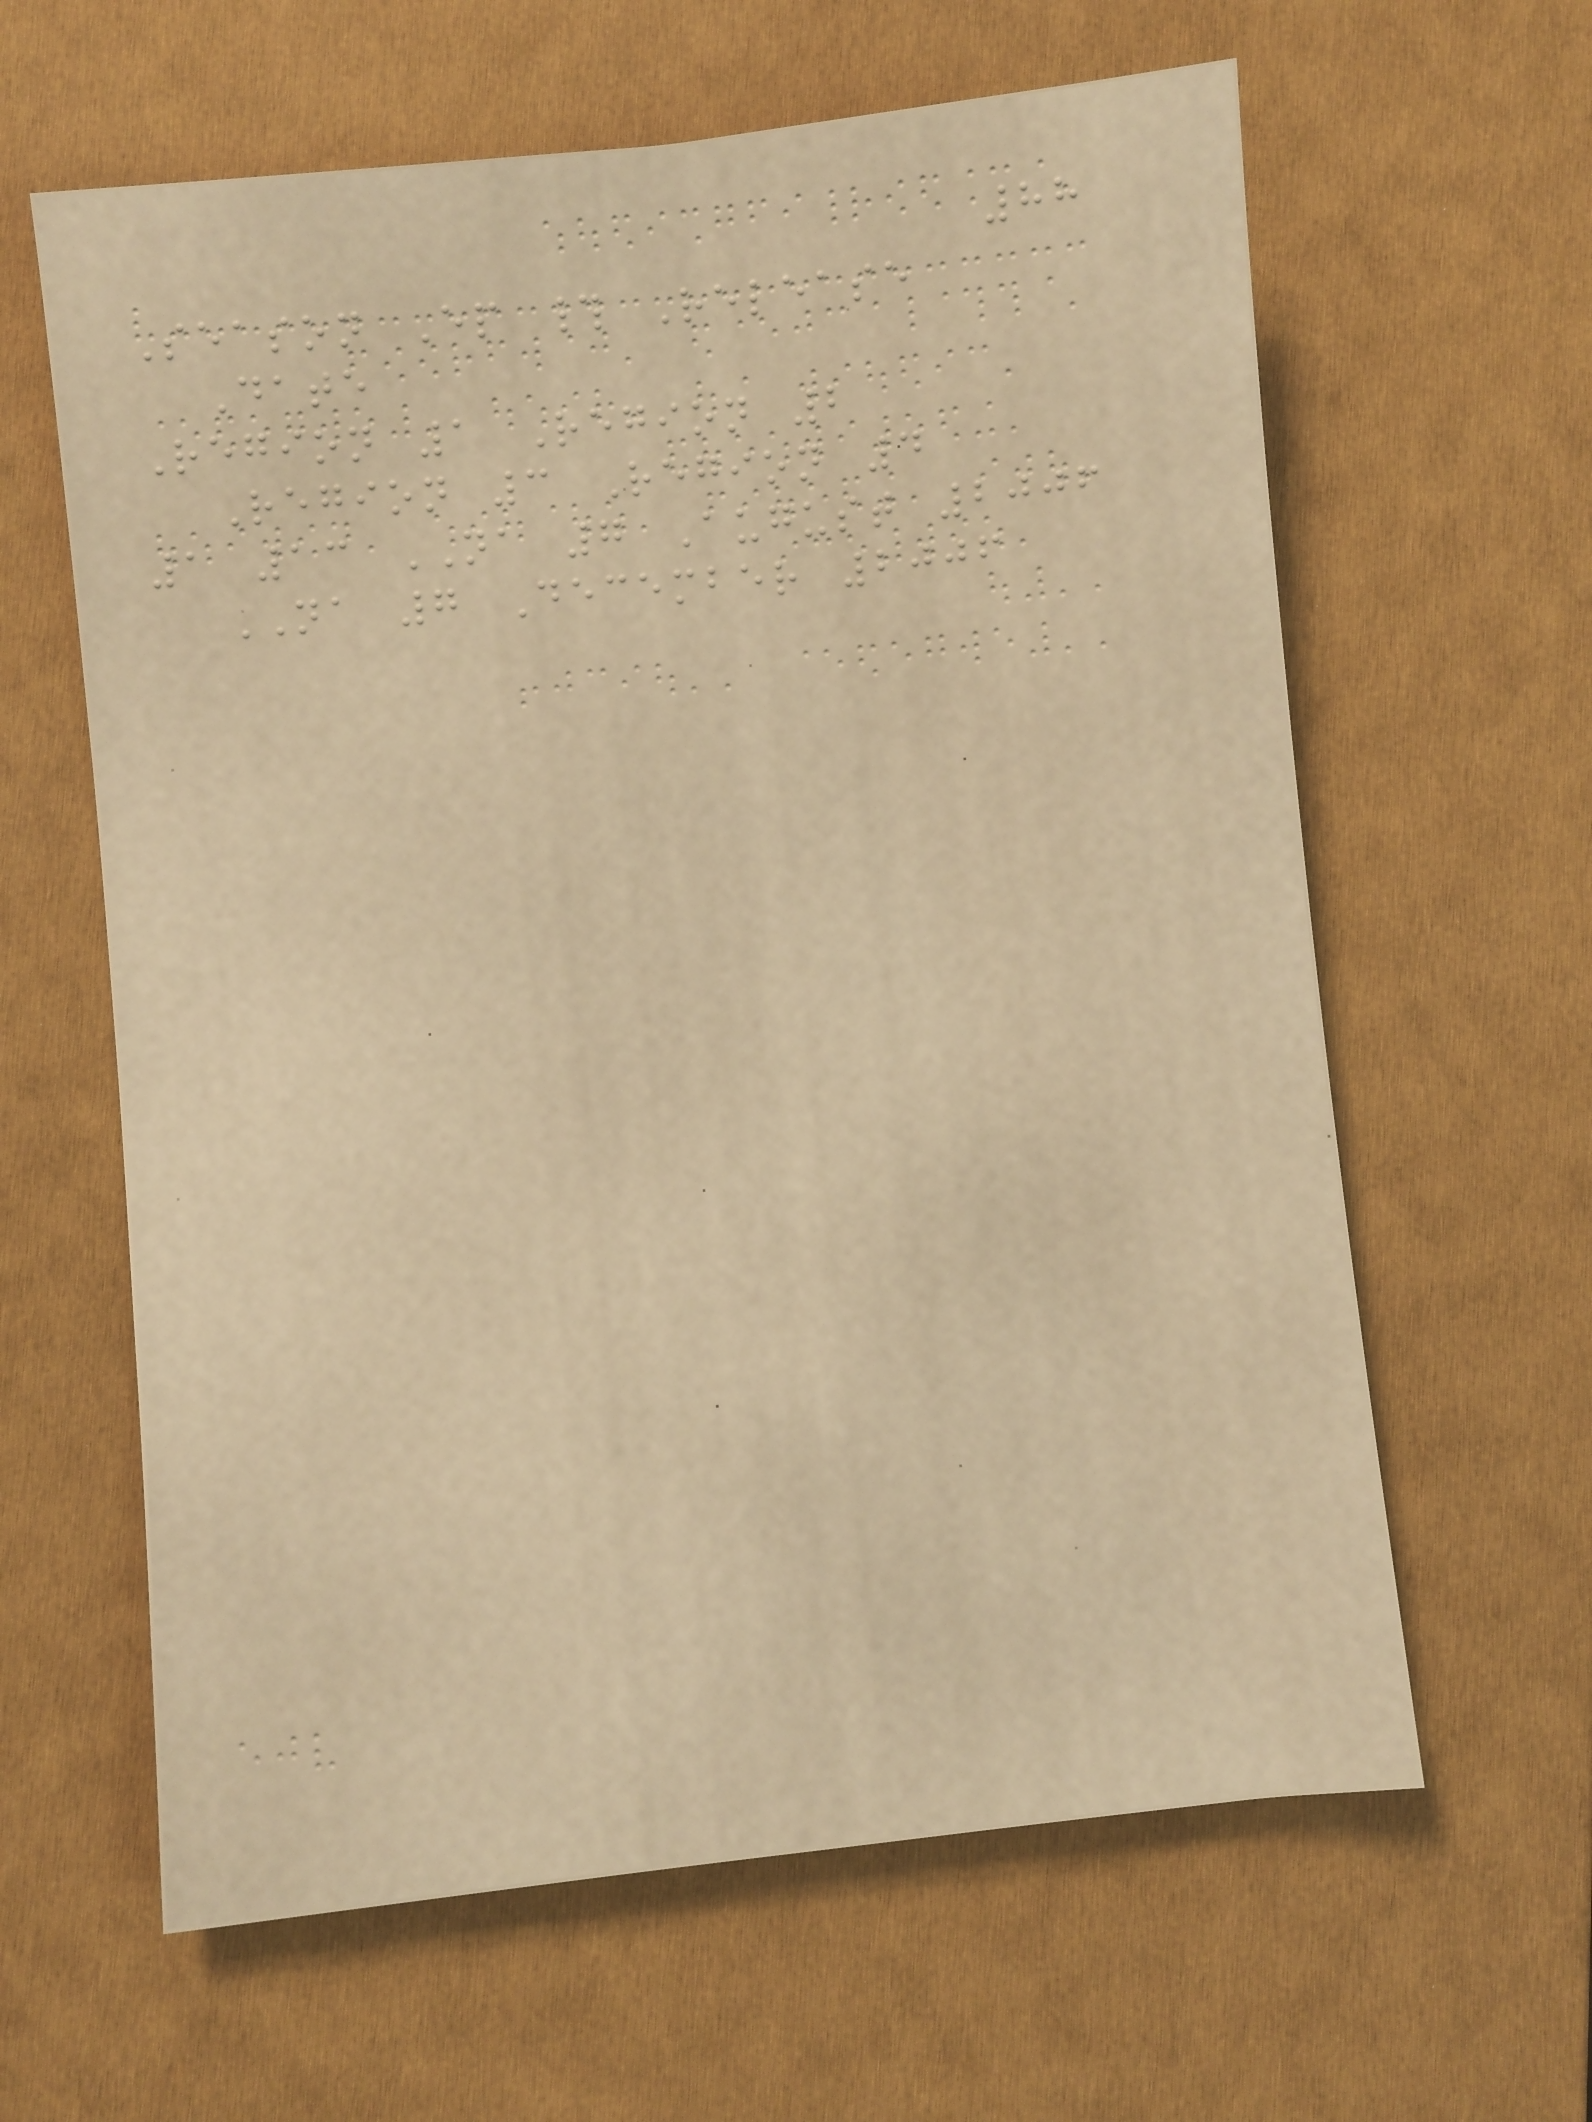88
Season Ep # Release
Date
Region 1 Region 2
Region 3 Region 4
1 13 NA 7 August 2006
NA 7 December 2006
